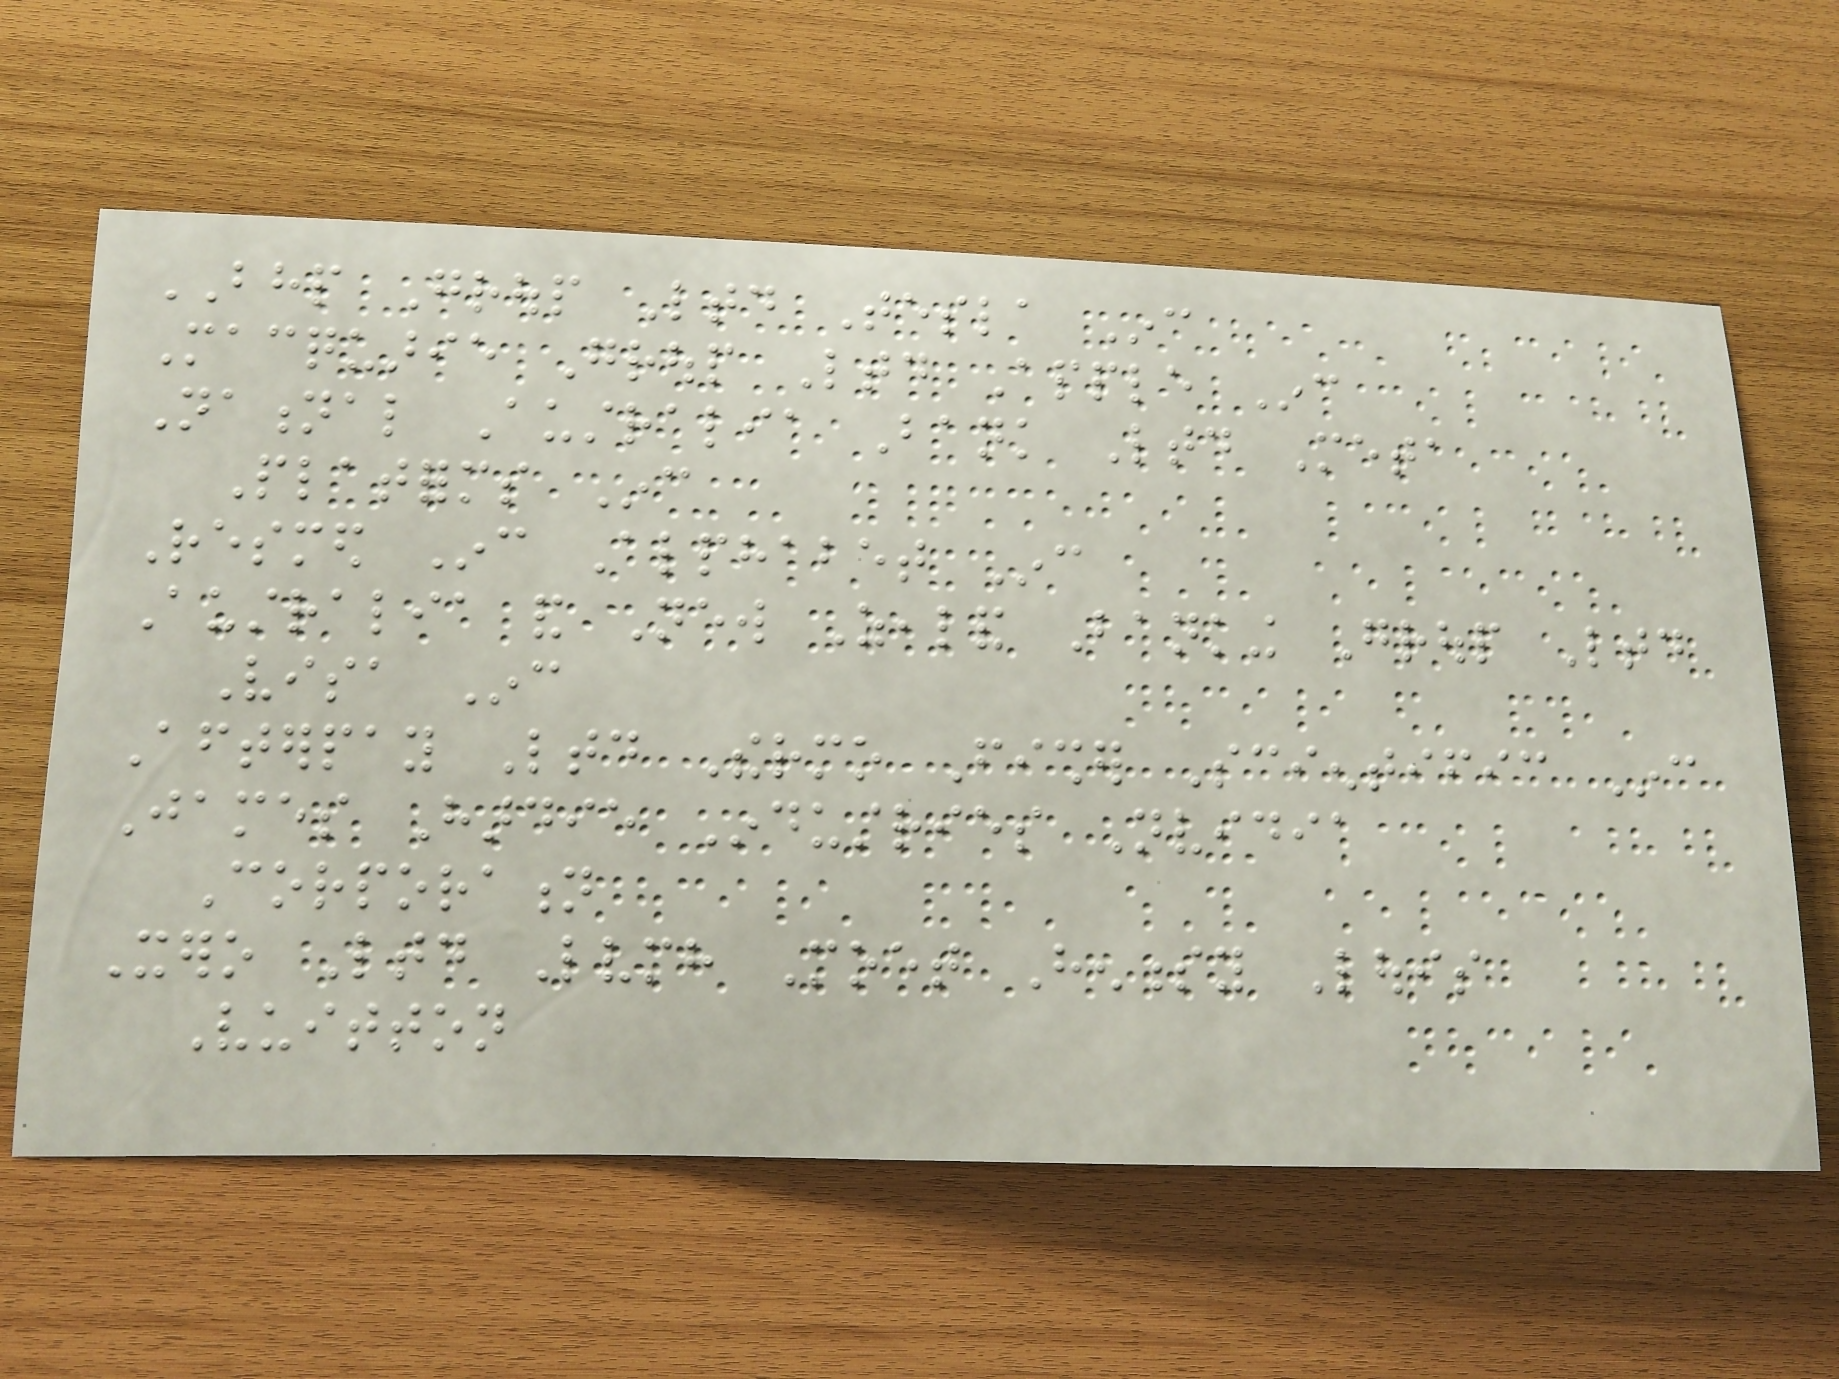BHP Group Ltd Tesla Inc
Macquarie Group Ltd Apple Inc
National Australia Bank Ltd Meta
Platforms Inc
Resmed Inc Alphabet Inc
Australia and New Zealand Banking Group Ltd
Visa Inc
Afterpay Ltd Thermo Fisher Scientific Inc
James Hardie Industries Nvidia
Corporation
Xero Ltd Lvmh Moet Hennessy Louis
Vuitton
